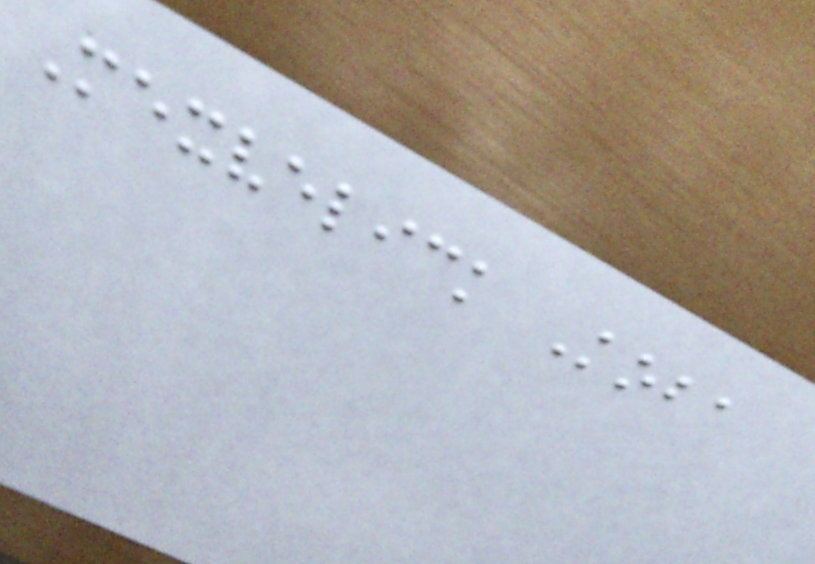Mexvelick Koba
